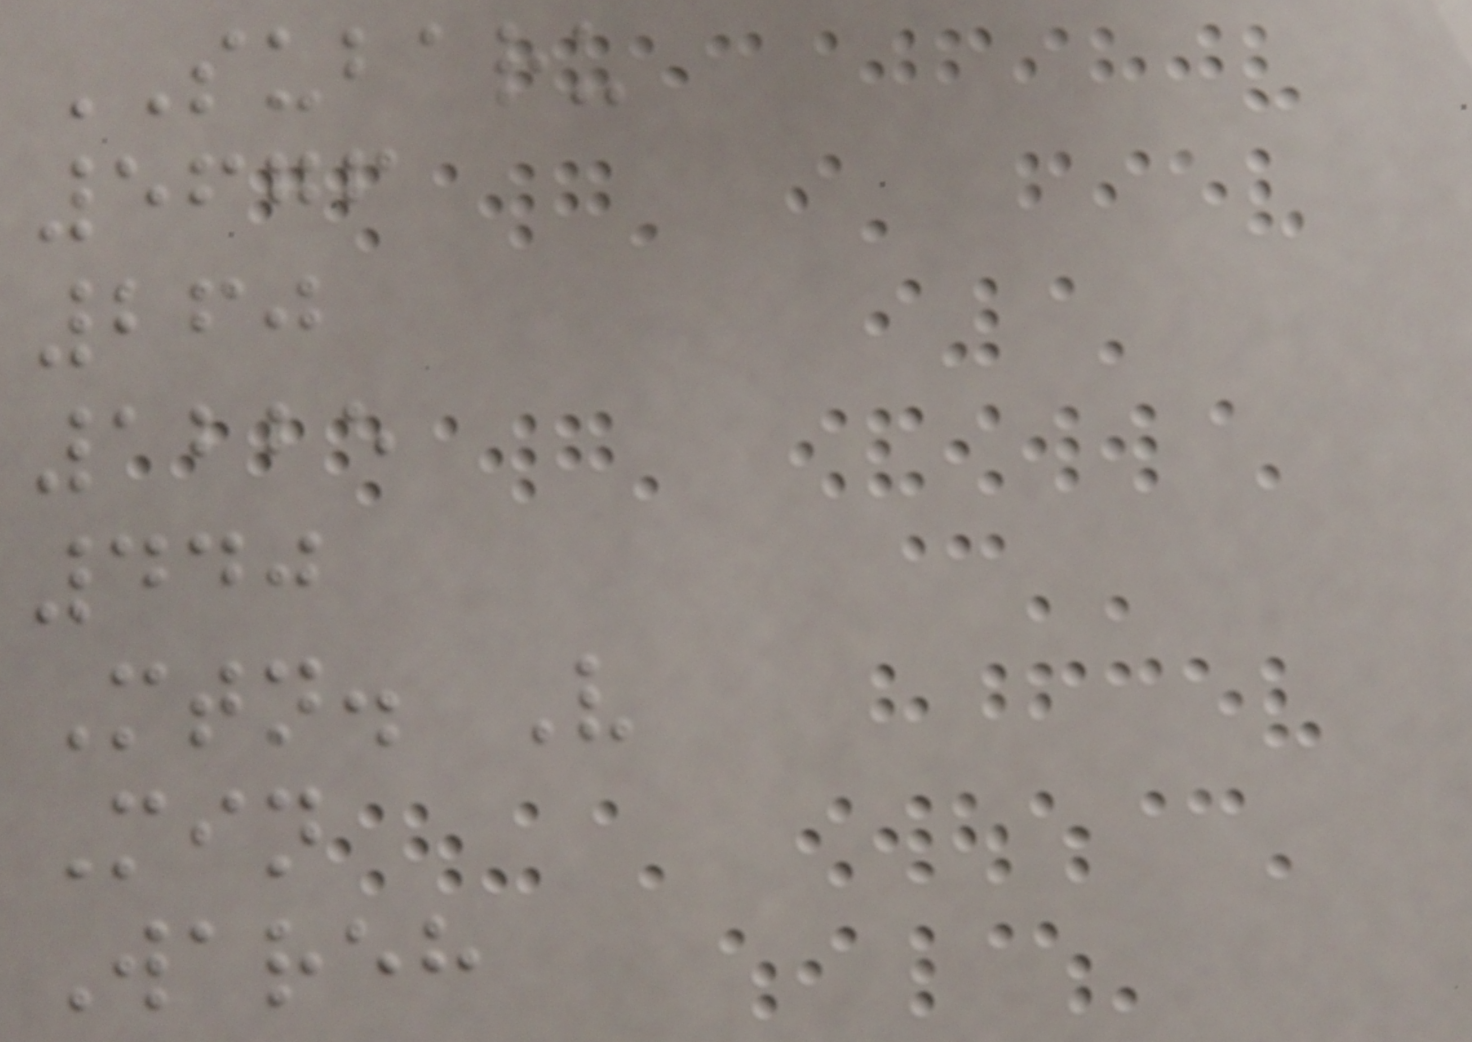SUBARU
5676
260
1225
440
Mtn. V
Min
Wareh
